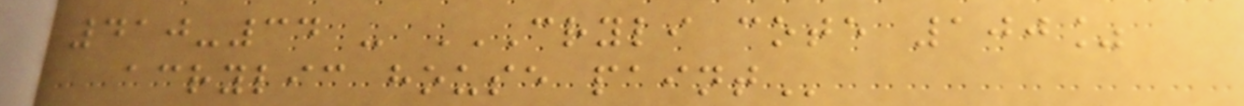410-34 - CRYLI COTE 100%
ACRYLIC HOUSE PAINT
